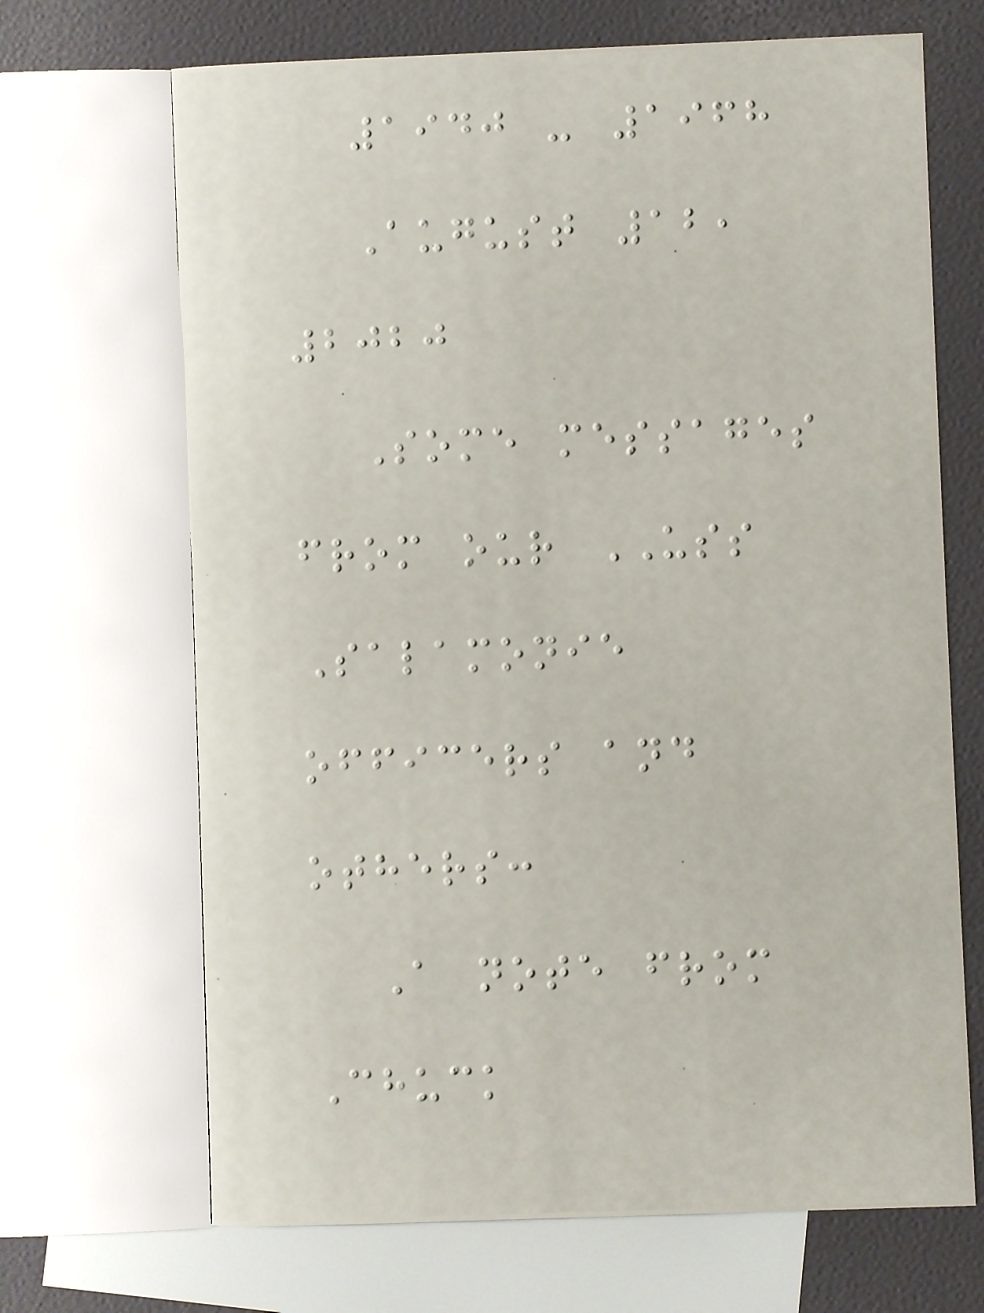1940 - 1968
August 12,
2020
Some messages
from our USS
Salamonie
officers and
others:
A note from
Chuck
